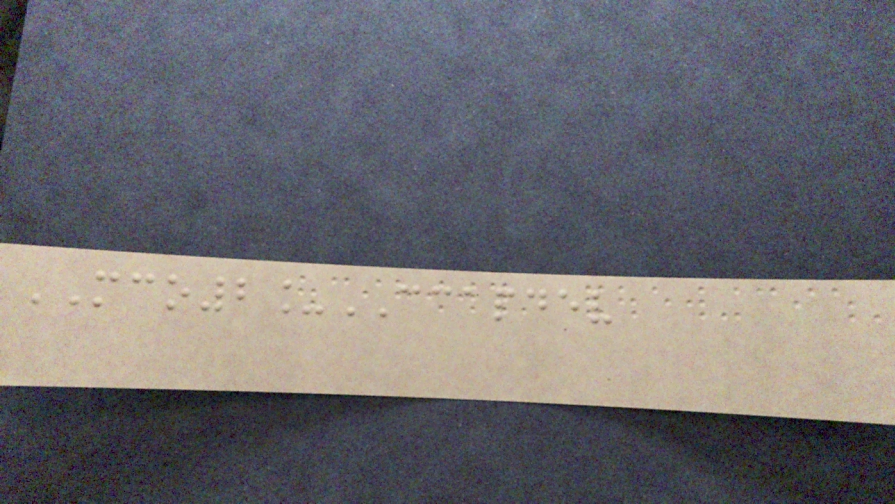MCO2_CCAPDEV
